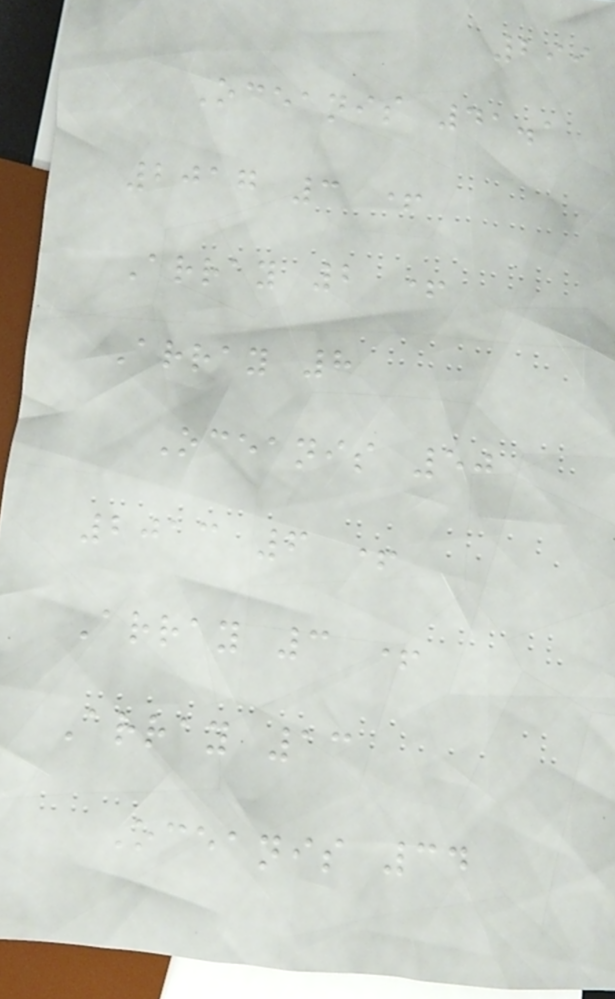299
Oceanis 41.1
2017 3 +
Array 2 +
Array 8
Oceanis 50
2013 6 +
Array 3 +
Array 13
Oceanis 34
